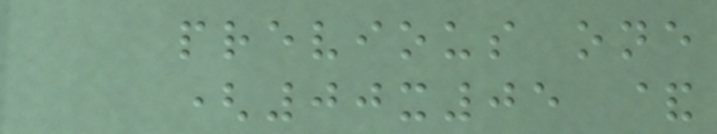previous one
(00x05 &
